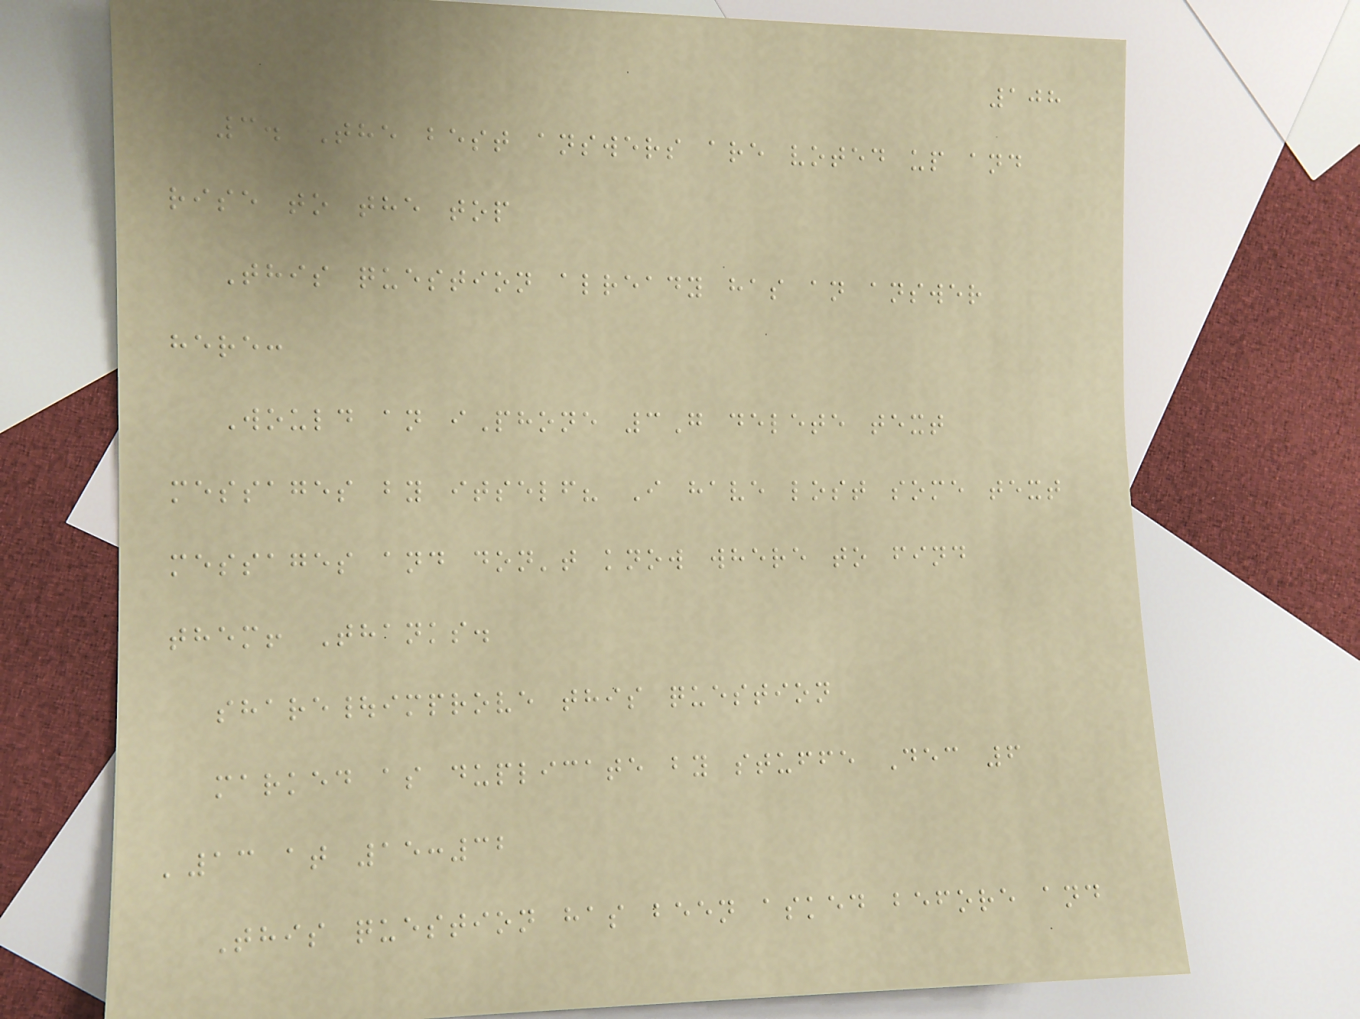108
3. The best answers are voted up and
rise to the top
This question already has an answer
here:
Would an iPhone 3G delete text
messages by itself? I have lost some text
messages and don't know where to find
them! Thanks.
share|improve this question
marked as duplicate by stuffe Dec 6
'13 at 15:32
This question has been asked before and
